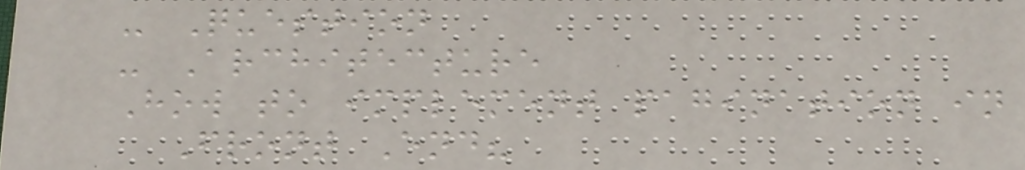- Question
- Architecture
How to implement pagination in
Front End?
